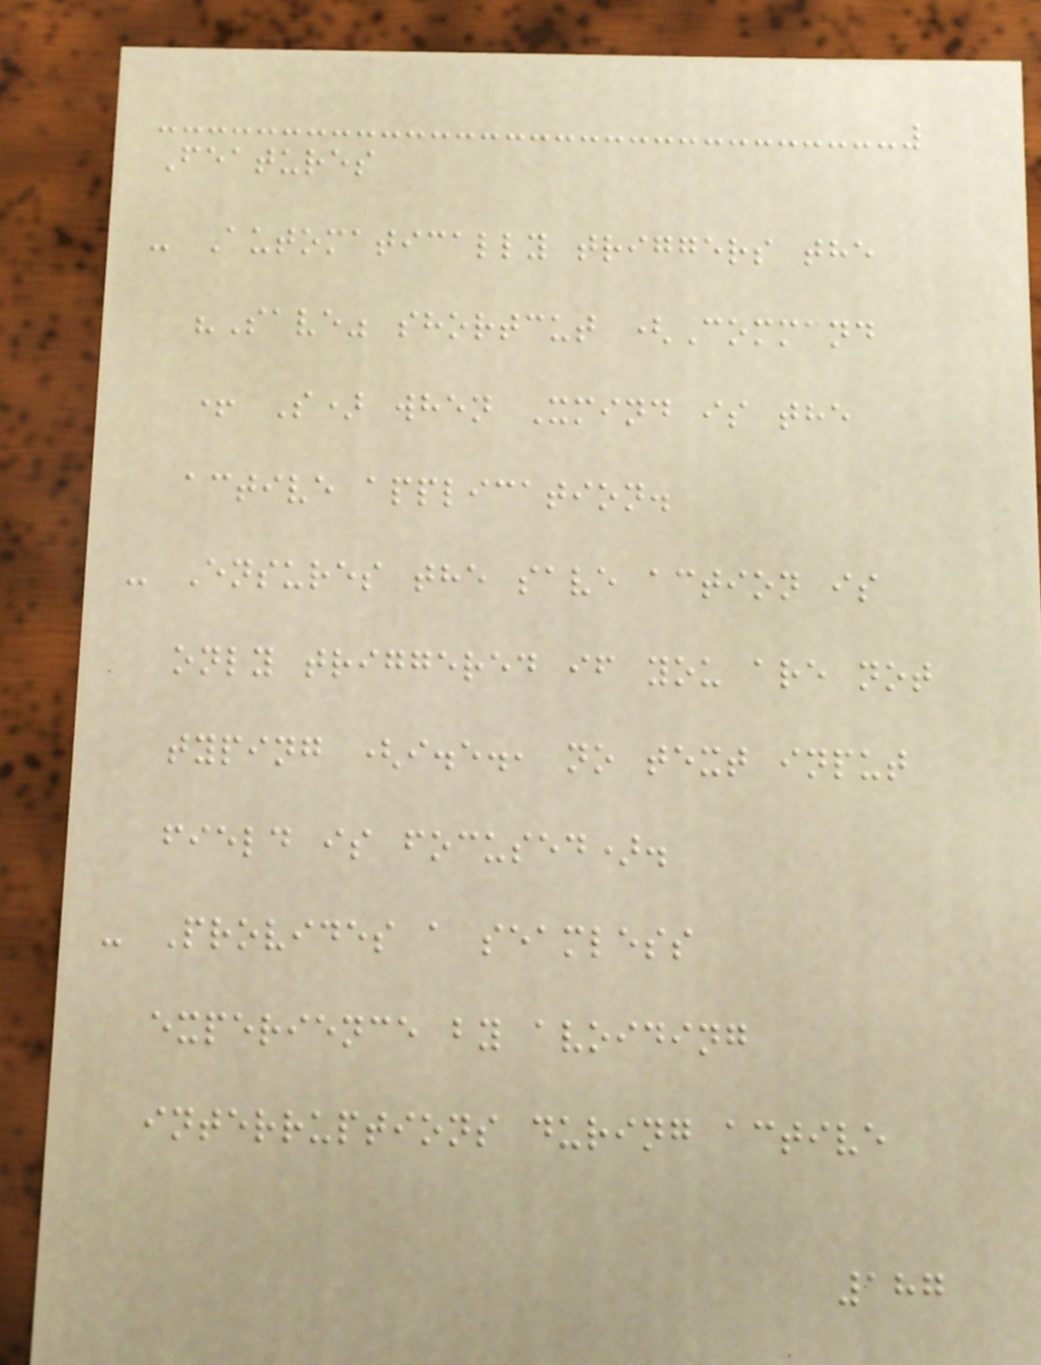Features
- Automatically triggers the
"Save" shortcut (Command
+ S) when Xmind is the
active application.
- Ensures the save action is
only triggered if you are not
typing (i.e., no text input
field is focused).
- Provides a seamless
experience by avoiding
interruptions during active
187
